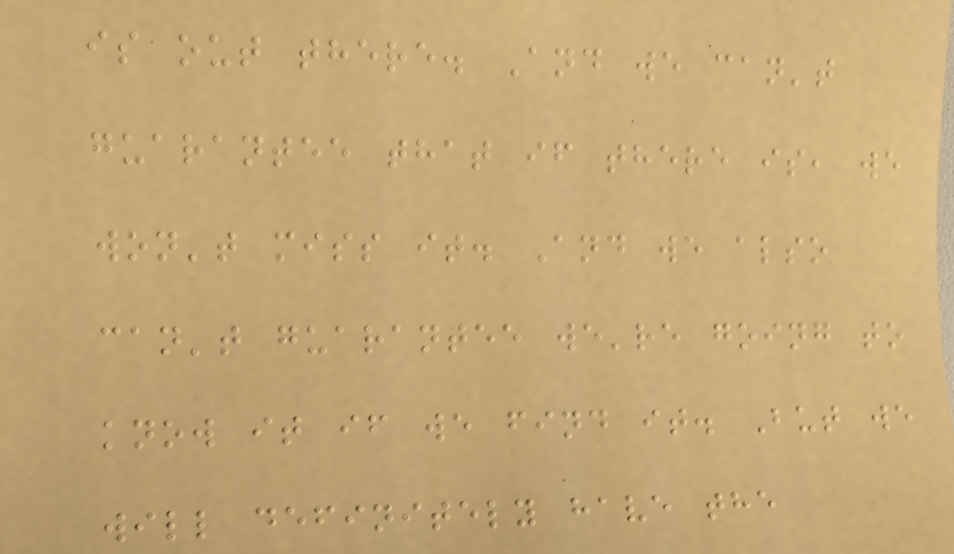is out there. And we can't
guarantee that if there is, we
won't miss it. And we also
can't guarantee we're going to
know it if we find it. But we
will definitely have the
